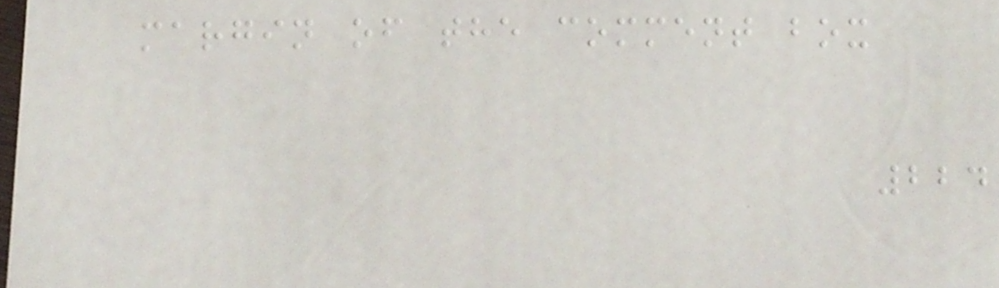margin of the comment box
224
